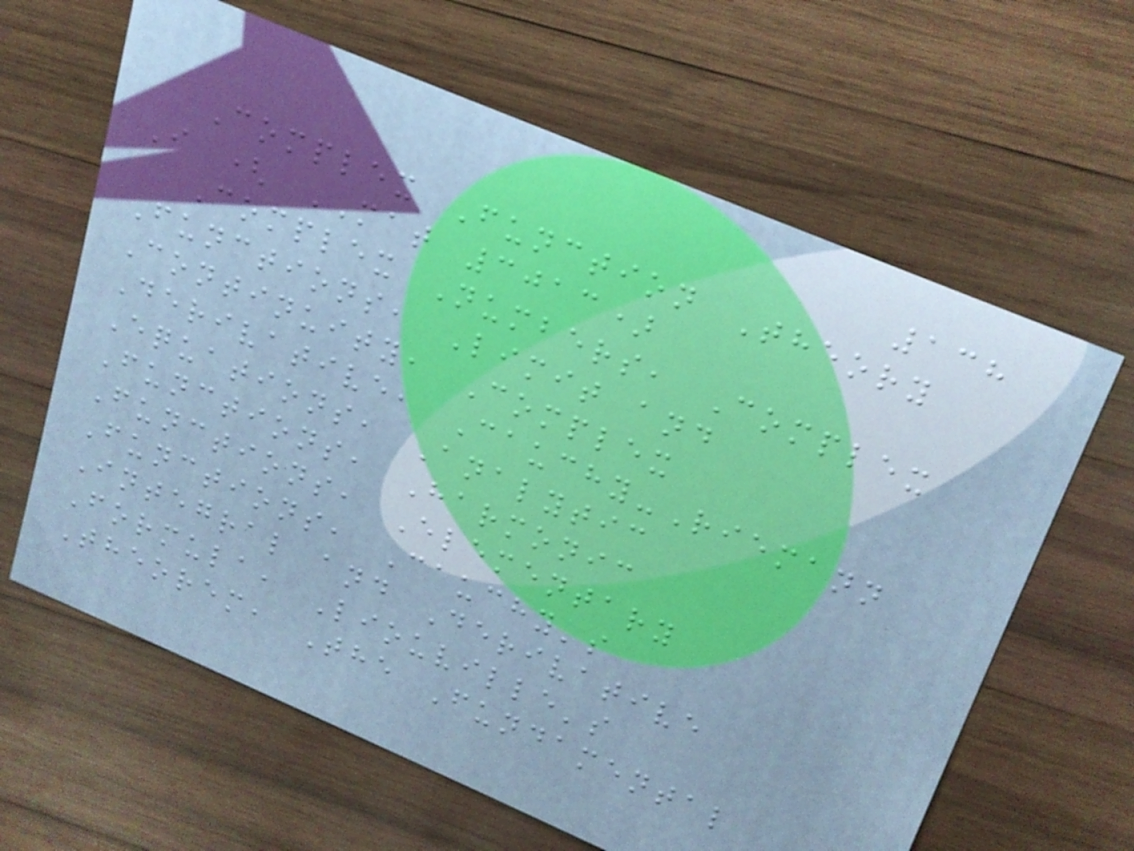138
Complex Function Theory
I ( MAT 3013)
Complex Numbers, Complex
Functions, Limit and
Continuity, Complex
Derivative, Cauchy-Riemann
Equations, Analytic
Functions, Harmonic
Functions, Elementary
Functions, Cauchy's
Integral and Derivative
Formula, Liouville's
Theorem, The Fundamental
